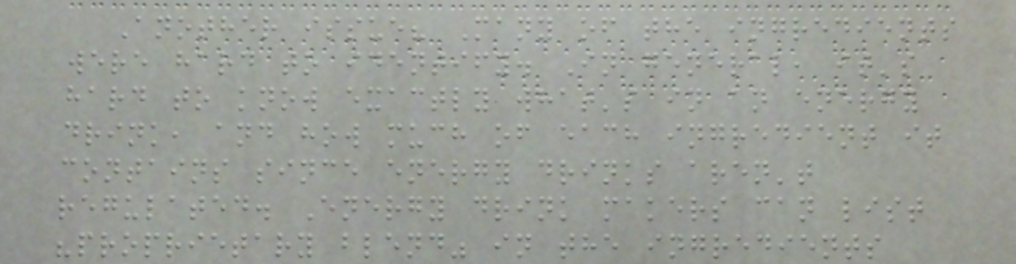Another issue? Many of the ingredients
were hard to identify. In general, it's
hard to know exactly what's in an energy
drink, and how much of each ingredient it
contains since energy drinks aren't
regulated. Energy drink makers can list
"proprietary blend" in the ingredients
